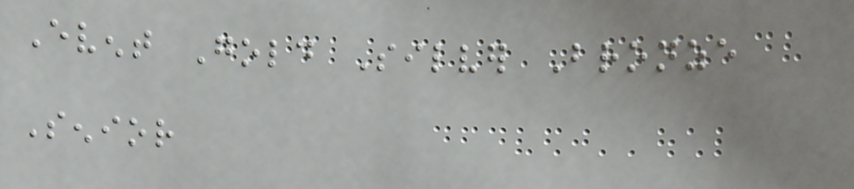Event Gold Silver Bronze
Senior
